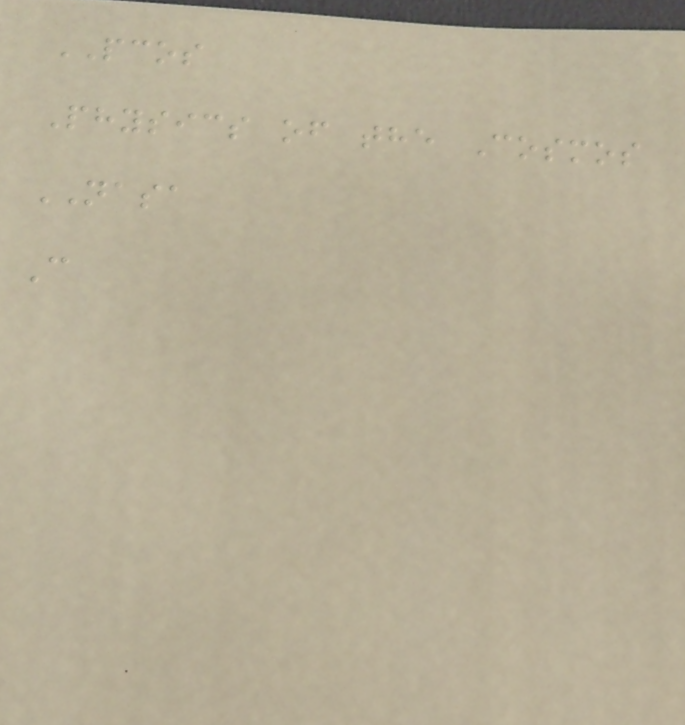PCOS
Physics of the Cosmos
NASA
C
